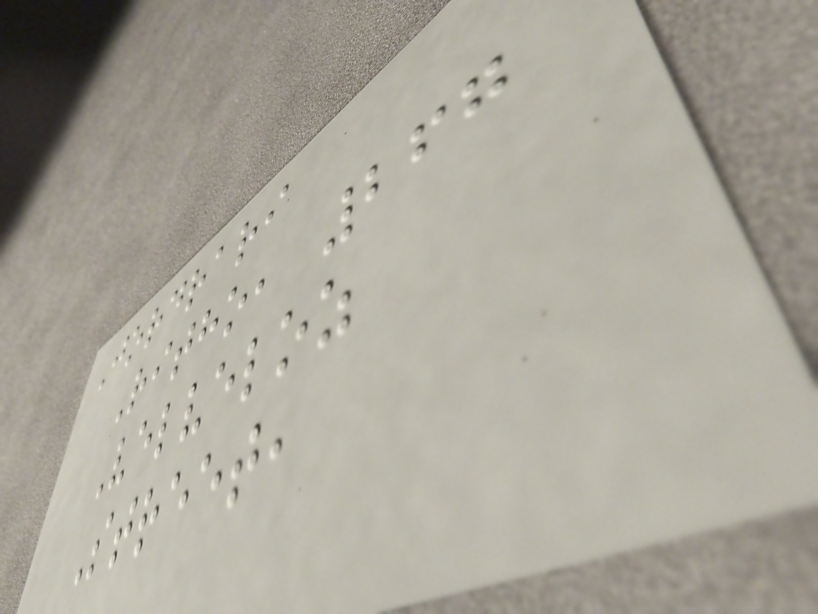Jordrari
Ritho, 267
Velveloz
Street,
